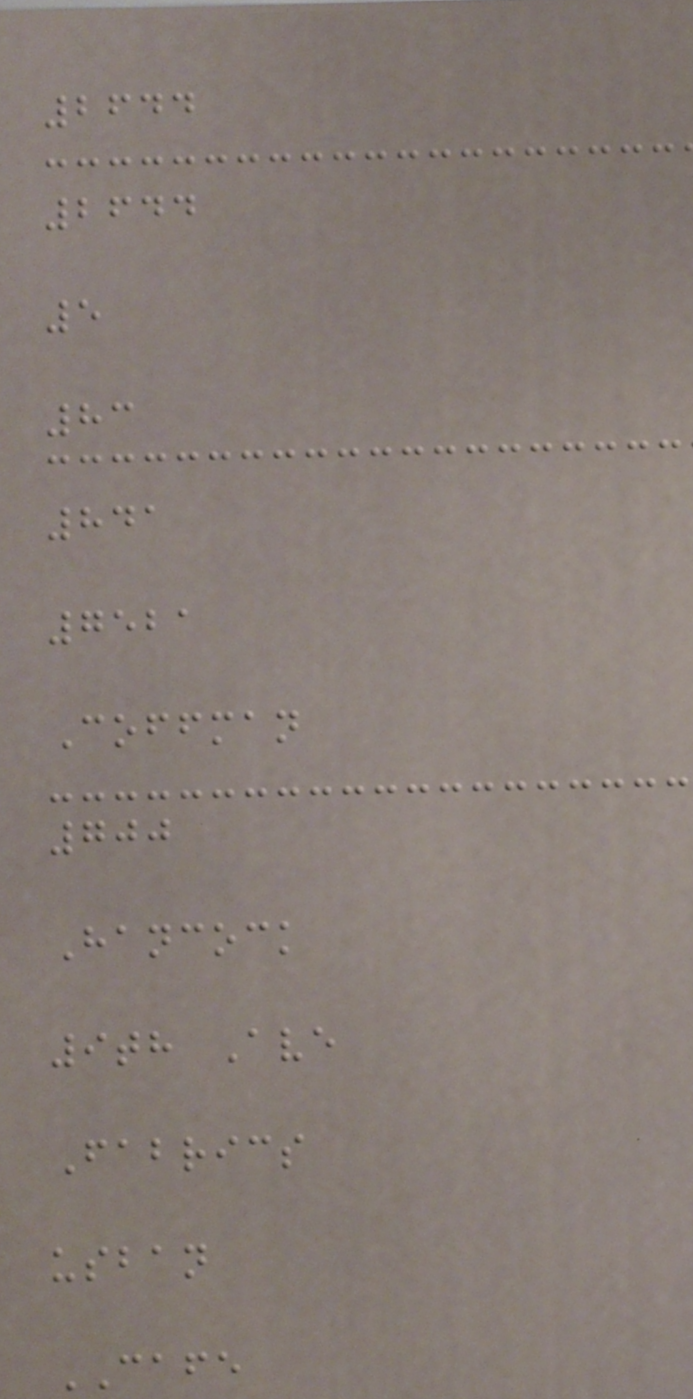2644
2644
5
83
841
7521
Coffman
700
Hancock
9th Ave
Fabrics
usban
CAFE
